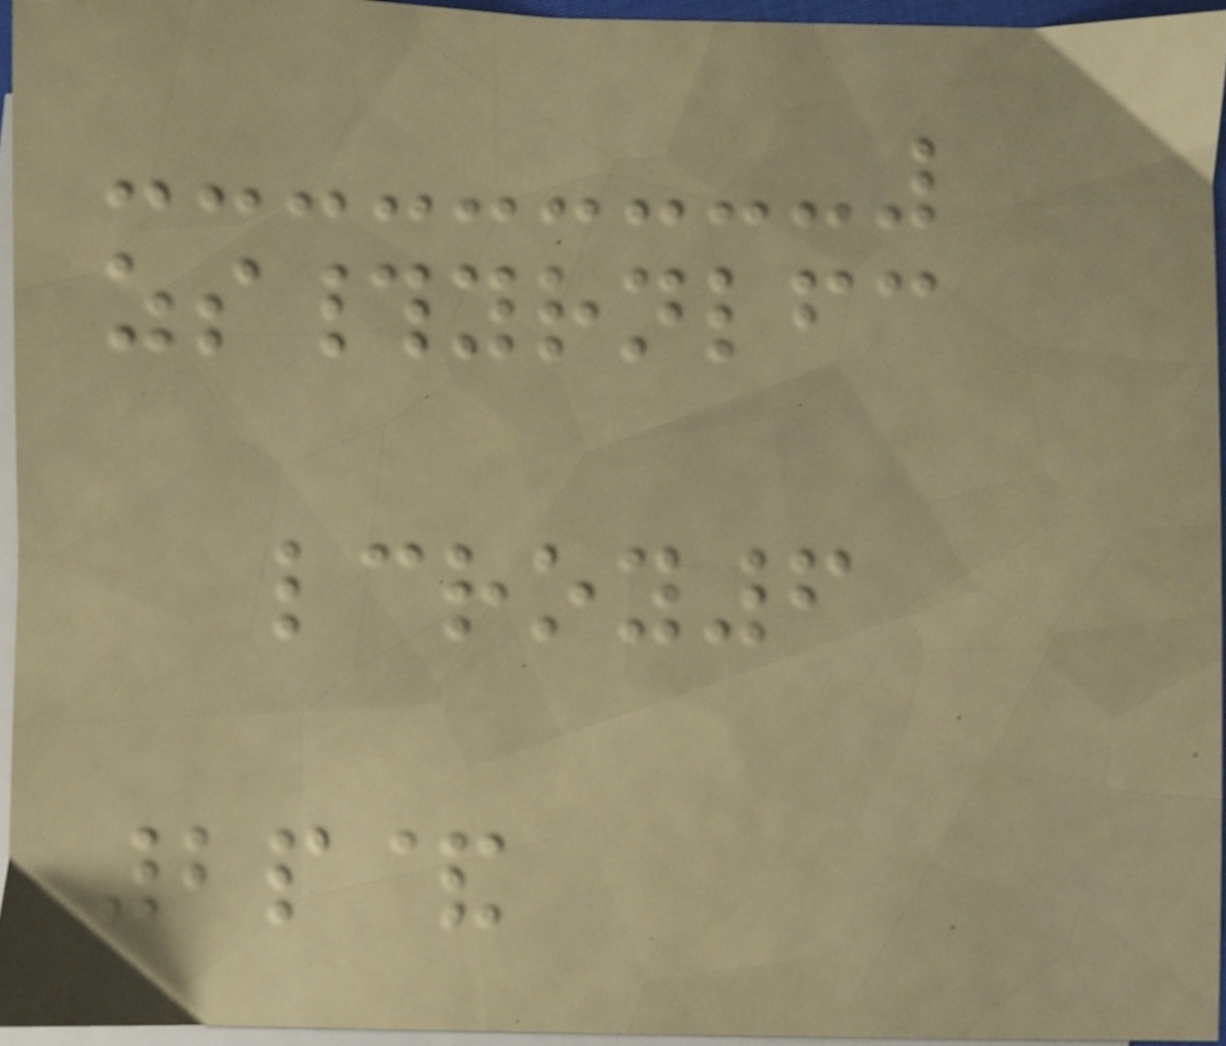zs#yrnlfc
lcroy6
2p&
